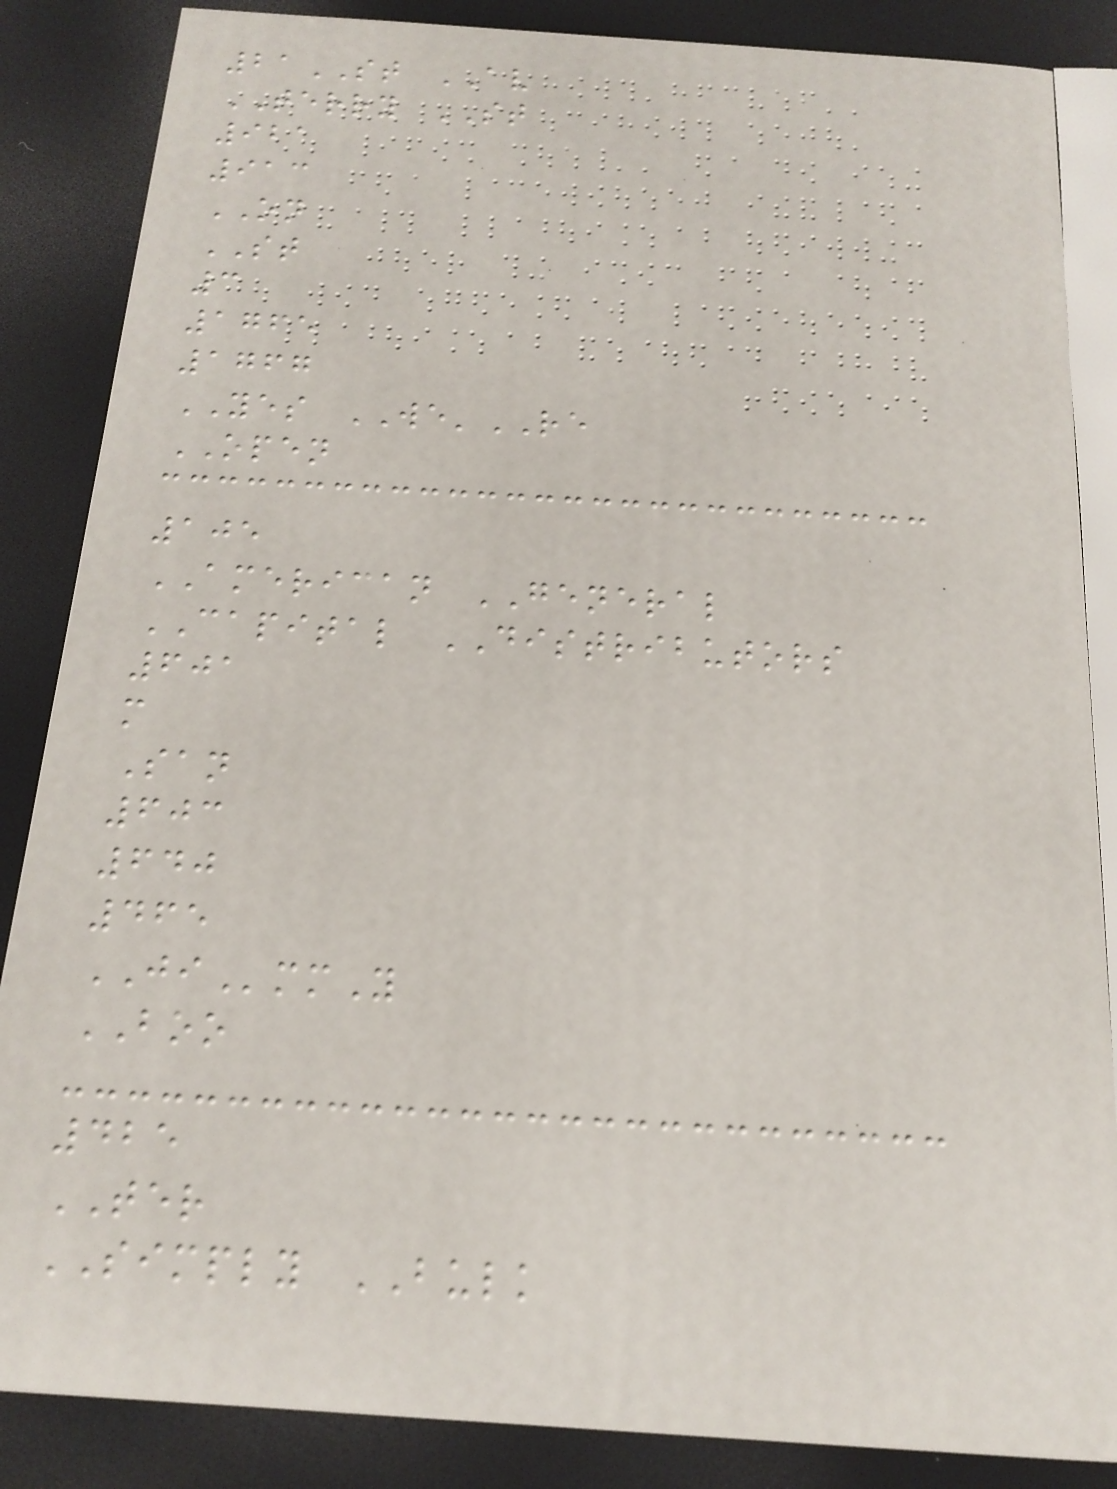21ST AV
TERRY ST
921
913
ON
ST
3
1765
1767
YES WE'RE
OPEN
105
AMERICAN GENERAL
CAPITAL DISTRIBUTORS
601
m
San
603
640
465
JImmY
BOO
425
TER
SIMPLY BULK
